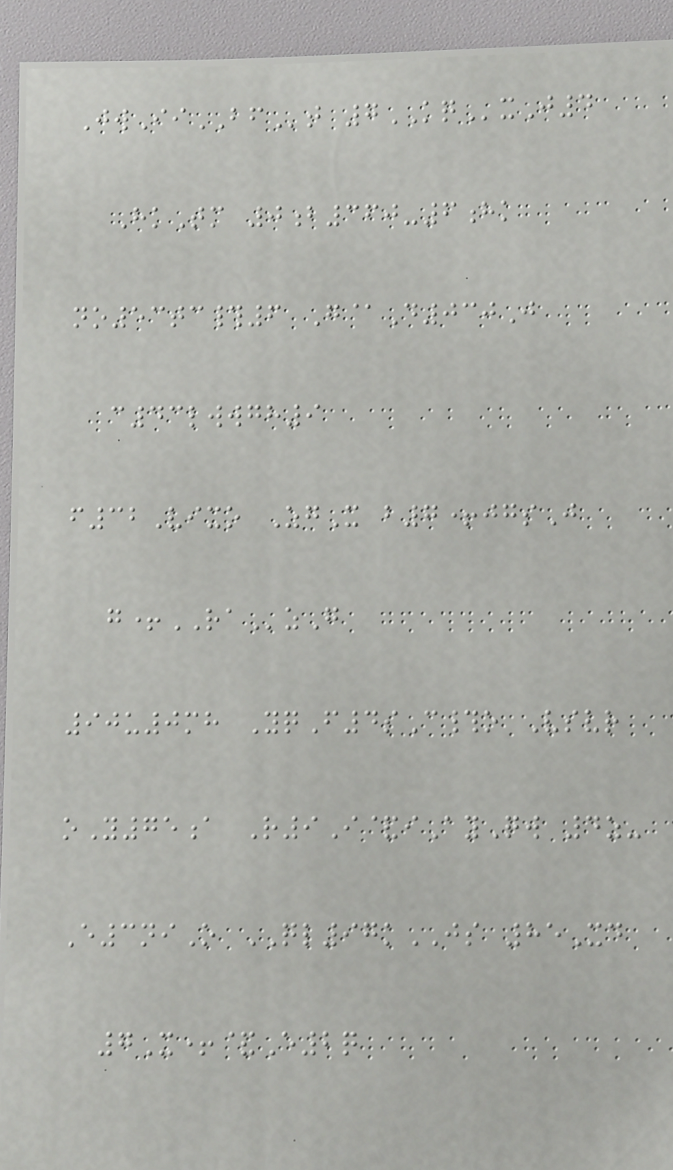JwIiBFt 7KQxJ4
HkTm 0b360-6hk
no53tc#6 G@D030J
c43lwwgh9
f32Vixo ZgX b7+jgsJ
g+RAzG
90u0mh YqF4sC#o Vsvr
oY75a R9I&iAyQw 4z-
E3niO QL97kJS 85Xd
7X+&E2q
